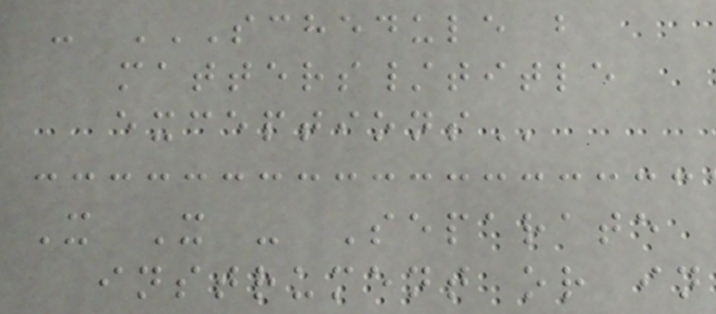- SCHEDULE B
MATTERS/TITLE
EXCEPTIONS
X X - Separate
instrument or in
